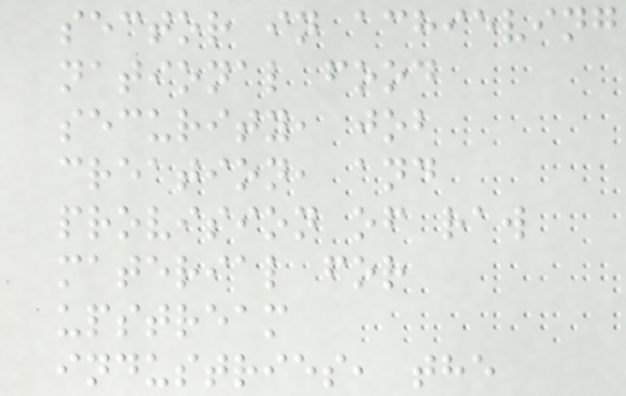sector in achieving
national food
security, job
creation, and
provision of raw
material for
upstream
industries, the
